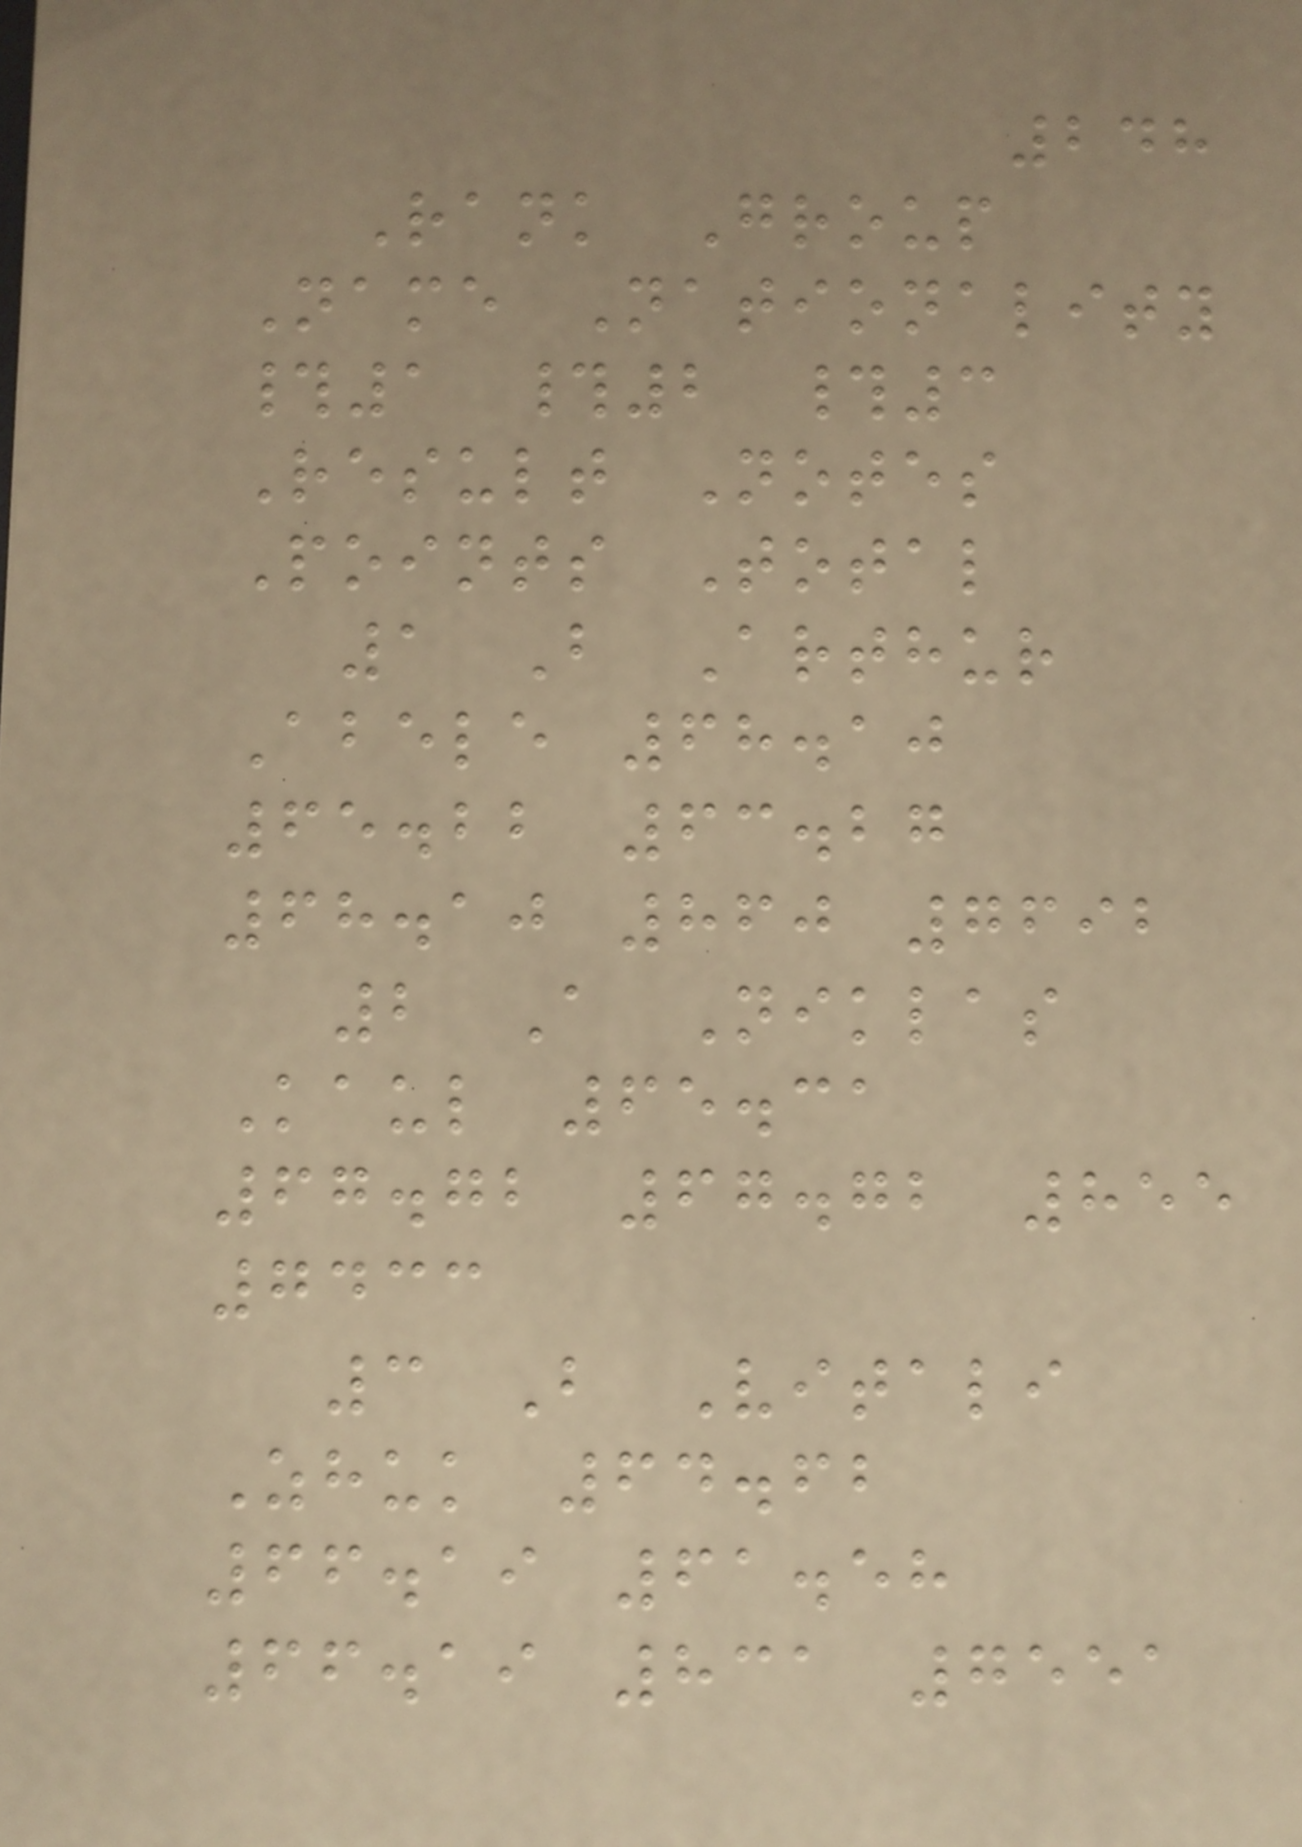248
Rank Group
Name Nationality
#1 #2 #3
Result Notes
Points Total
1 B Arthur
Abele 68.10
65.22 63.27
68.10 860 7692
2 A Niklas
Kaul 65.31
67.72 67.72 855
7433
3 B Vitali
Zhuk 64.62
66.19 61.58
66.19 831 7551
